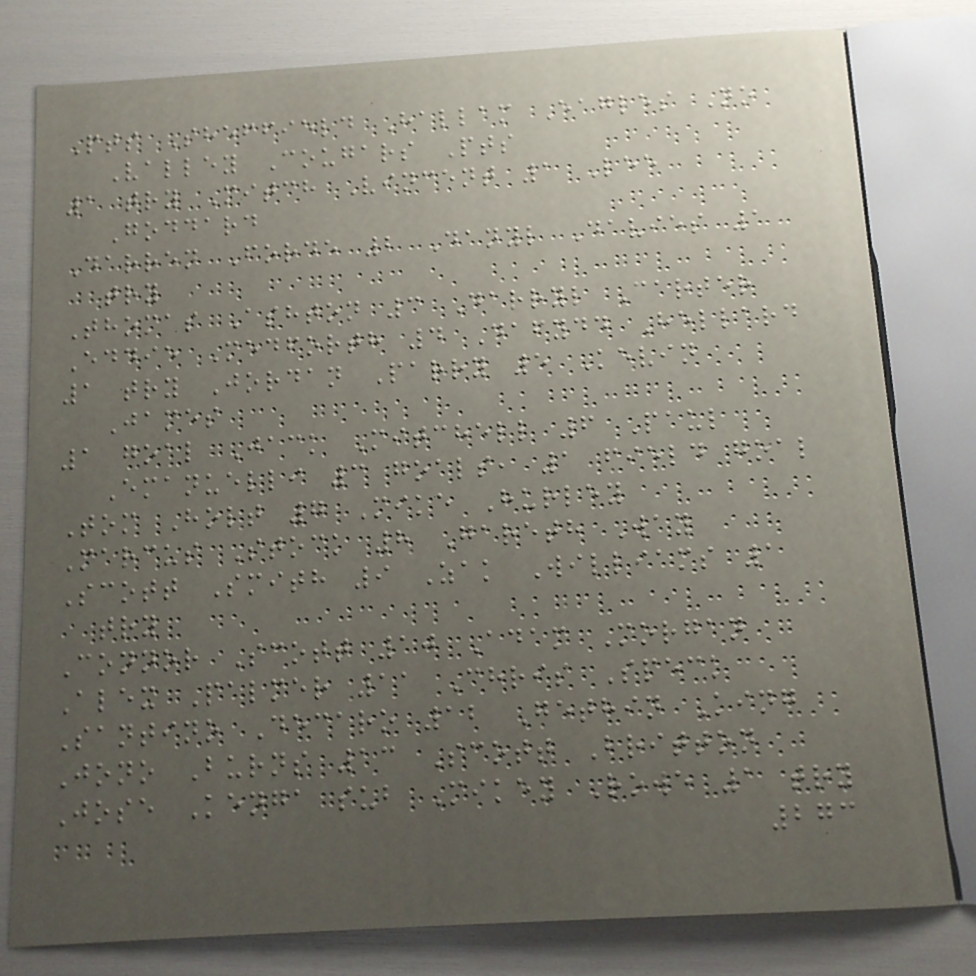Pts Sheffield Hallam Eagles No
Valley Cougars Pts
1 try Mitch Vincent 1 Lee
Goddard
Darren Forde 2 Danyl Davies 1
try
Thomas Ashton 3 Darryl Carter
Eddie Medforth 4 Dafydd Hellard
1 try Jordan Parry 5 Kevin
James
1 goal Jack Mitchell 6 Paul
Emanuelli 3 goals, 1 field goal
Tom Holt 7 Mike Hurley
Marcus Stock 8 Gareth Way
Scott Smith 9 Zak Williams 1
try
Connor Scott 10 Adam Morgan
Alex Palmer 11 Chris Speck
Santino Decaro 12 Gethin King
Jono Burns 13 Scott Britton
Jose Kenga sub Mikey Rowe 1 try
273
